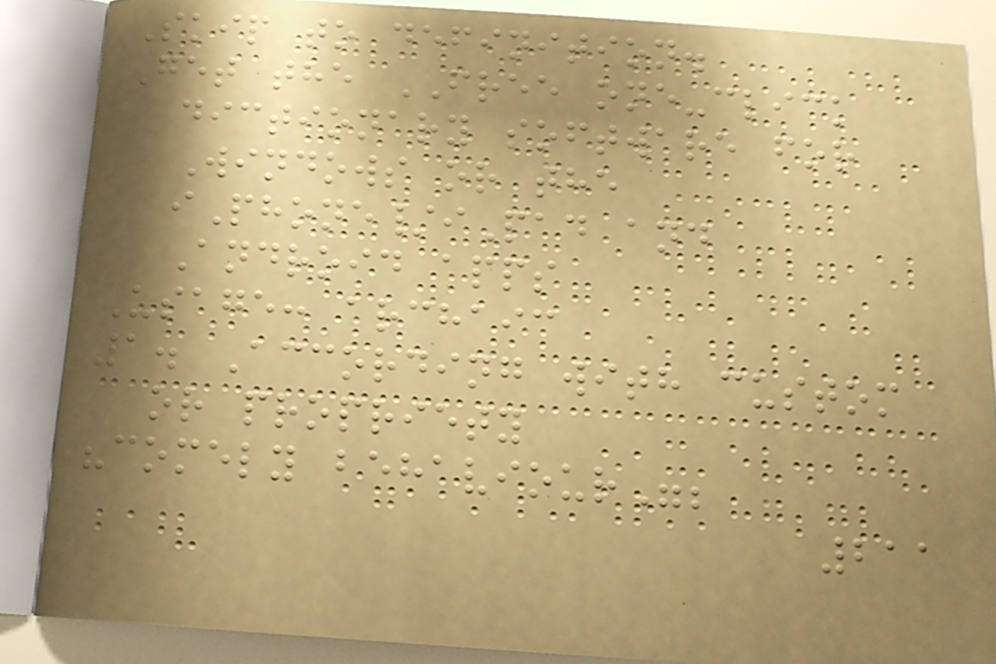Skip to definition.
Get the FREE one-click
dictionary software for
Windows or the
iPhone/iPad and
Android apps
Usage: archaic
1. According with custom
or propriety
"comely behaviour";
211
